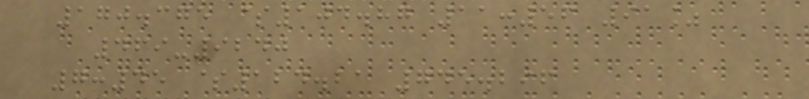170.375 $104.87 11:56 91%
469-9240
7:45 $124.21 745.296
